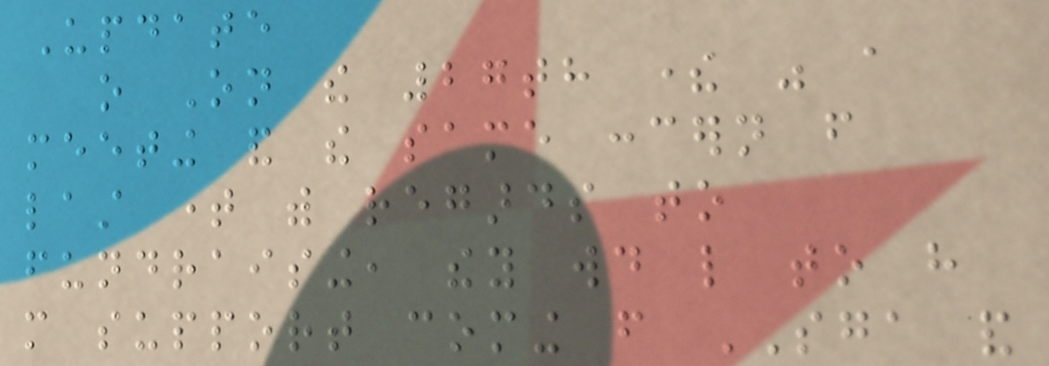Update
o On the 27th there was a
meeting and the same concern from
last time with regards to
fundraising, they would like to have
more support coming from SGA and
